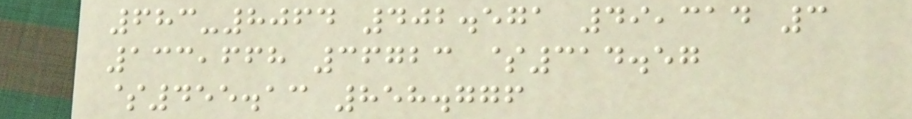683-8064 402.571 49,314 3
133,668 36723 $314.57
$455.13 858.776
